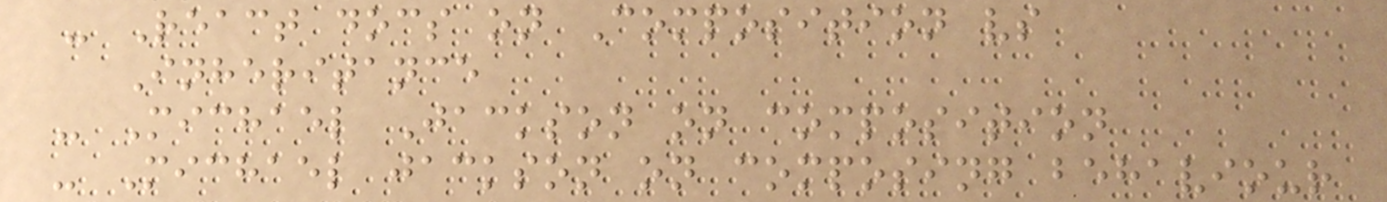- React docs on Composition vs
Inheritance
- Michael Jackson on composition
- Michael jackson on composing behaviour
